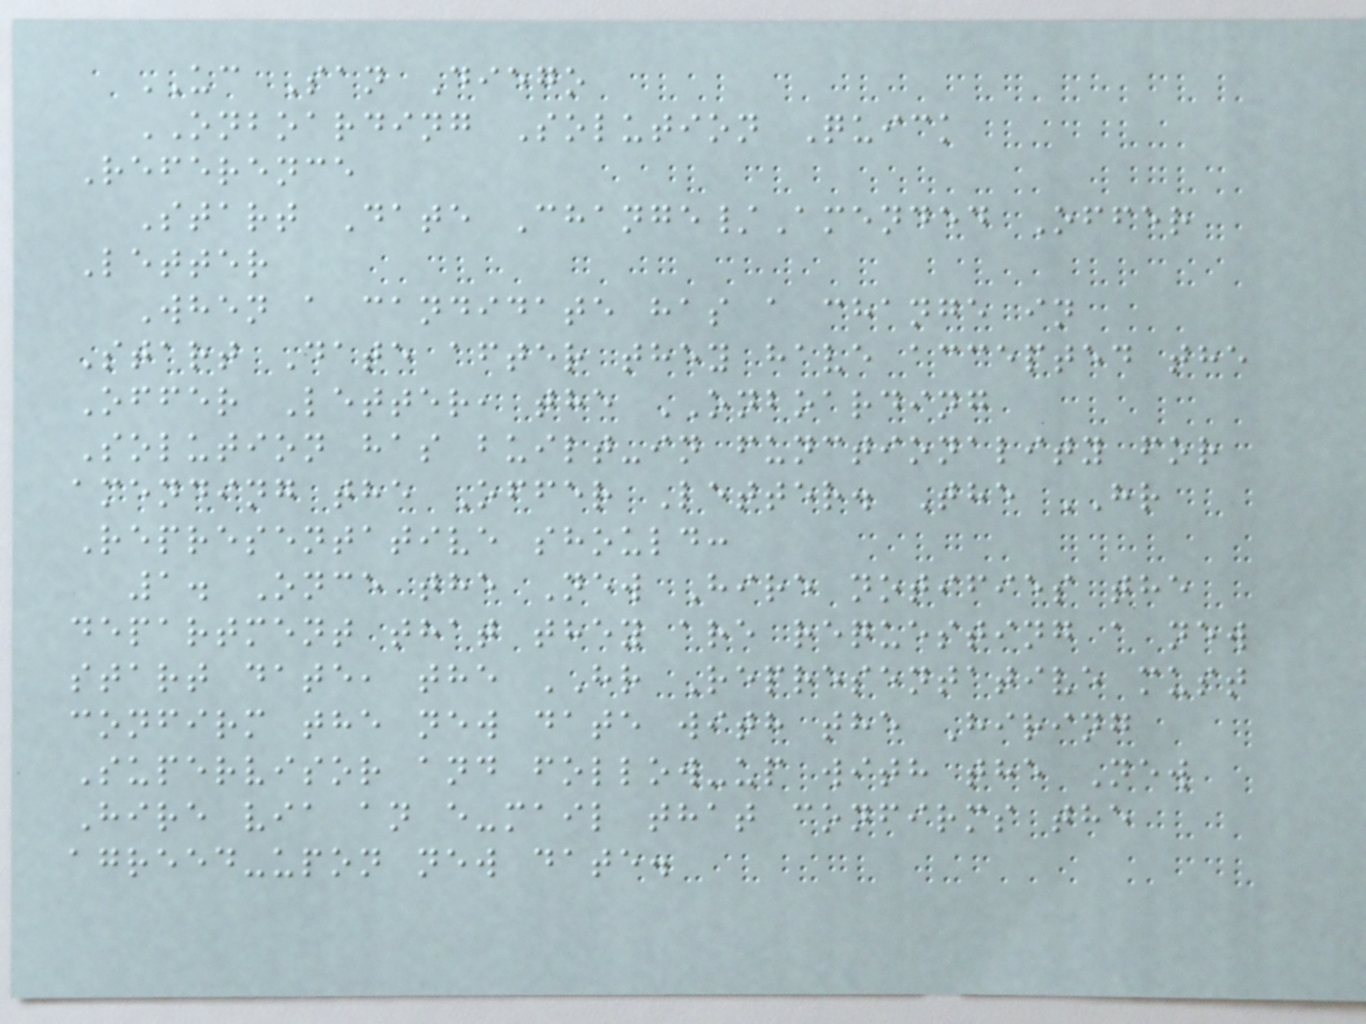UC San Diego
ONBOARDING Solution Quick
Reference
Start Date Change/Amended Offer
Letter
When a candidate has a change in
Start Date after they have accepted the
Offer Letter, the ONBOARDING
Solution has built-in functionality for
amending the Offer Letter. The HR
Representative should:
1. Once the New Hire notifies the
department that they are requesting a new
start date, the HR Representative must
confirm the new date with the Hiring
Supervisor and follow-up with the New
Hire via an e-mail that confirms the
agreed-upon new date.
